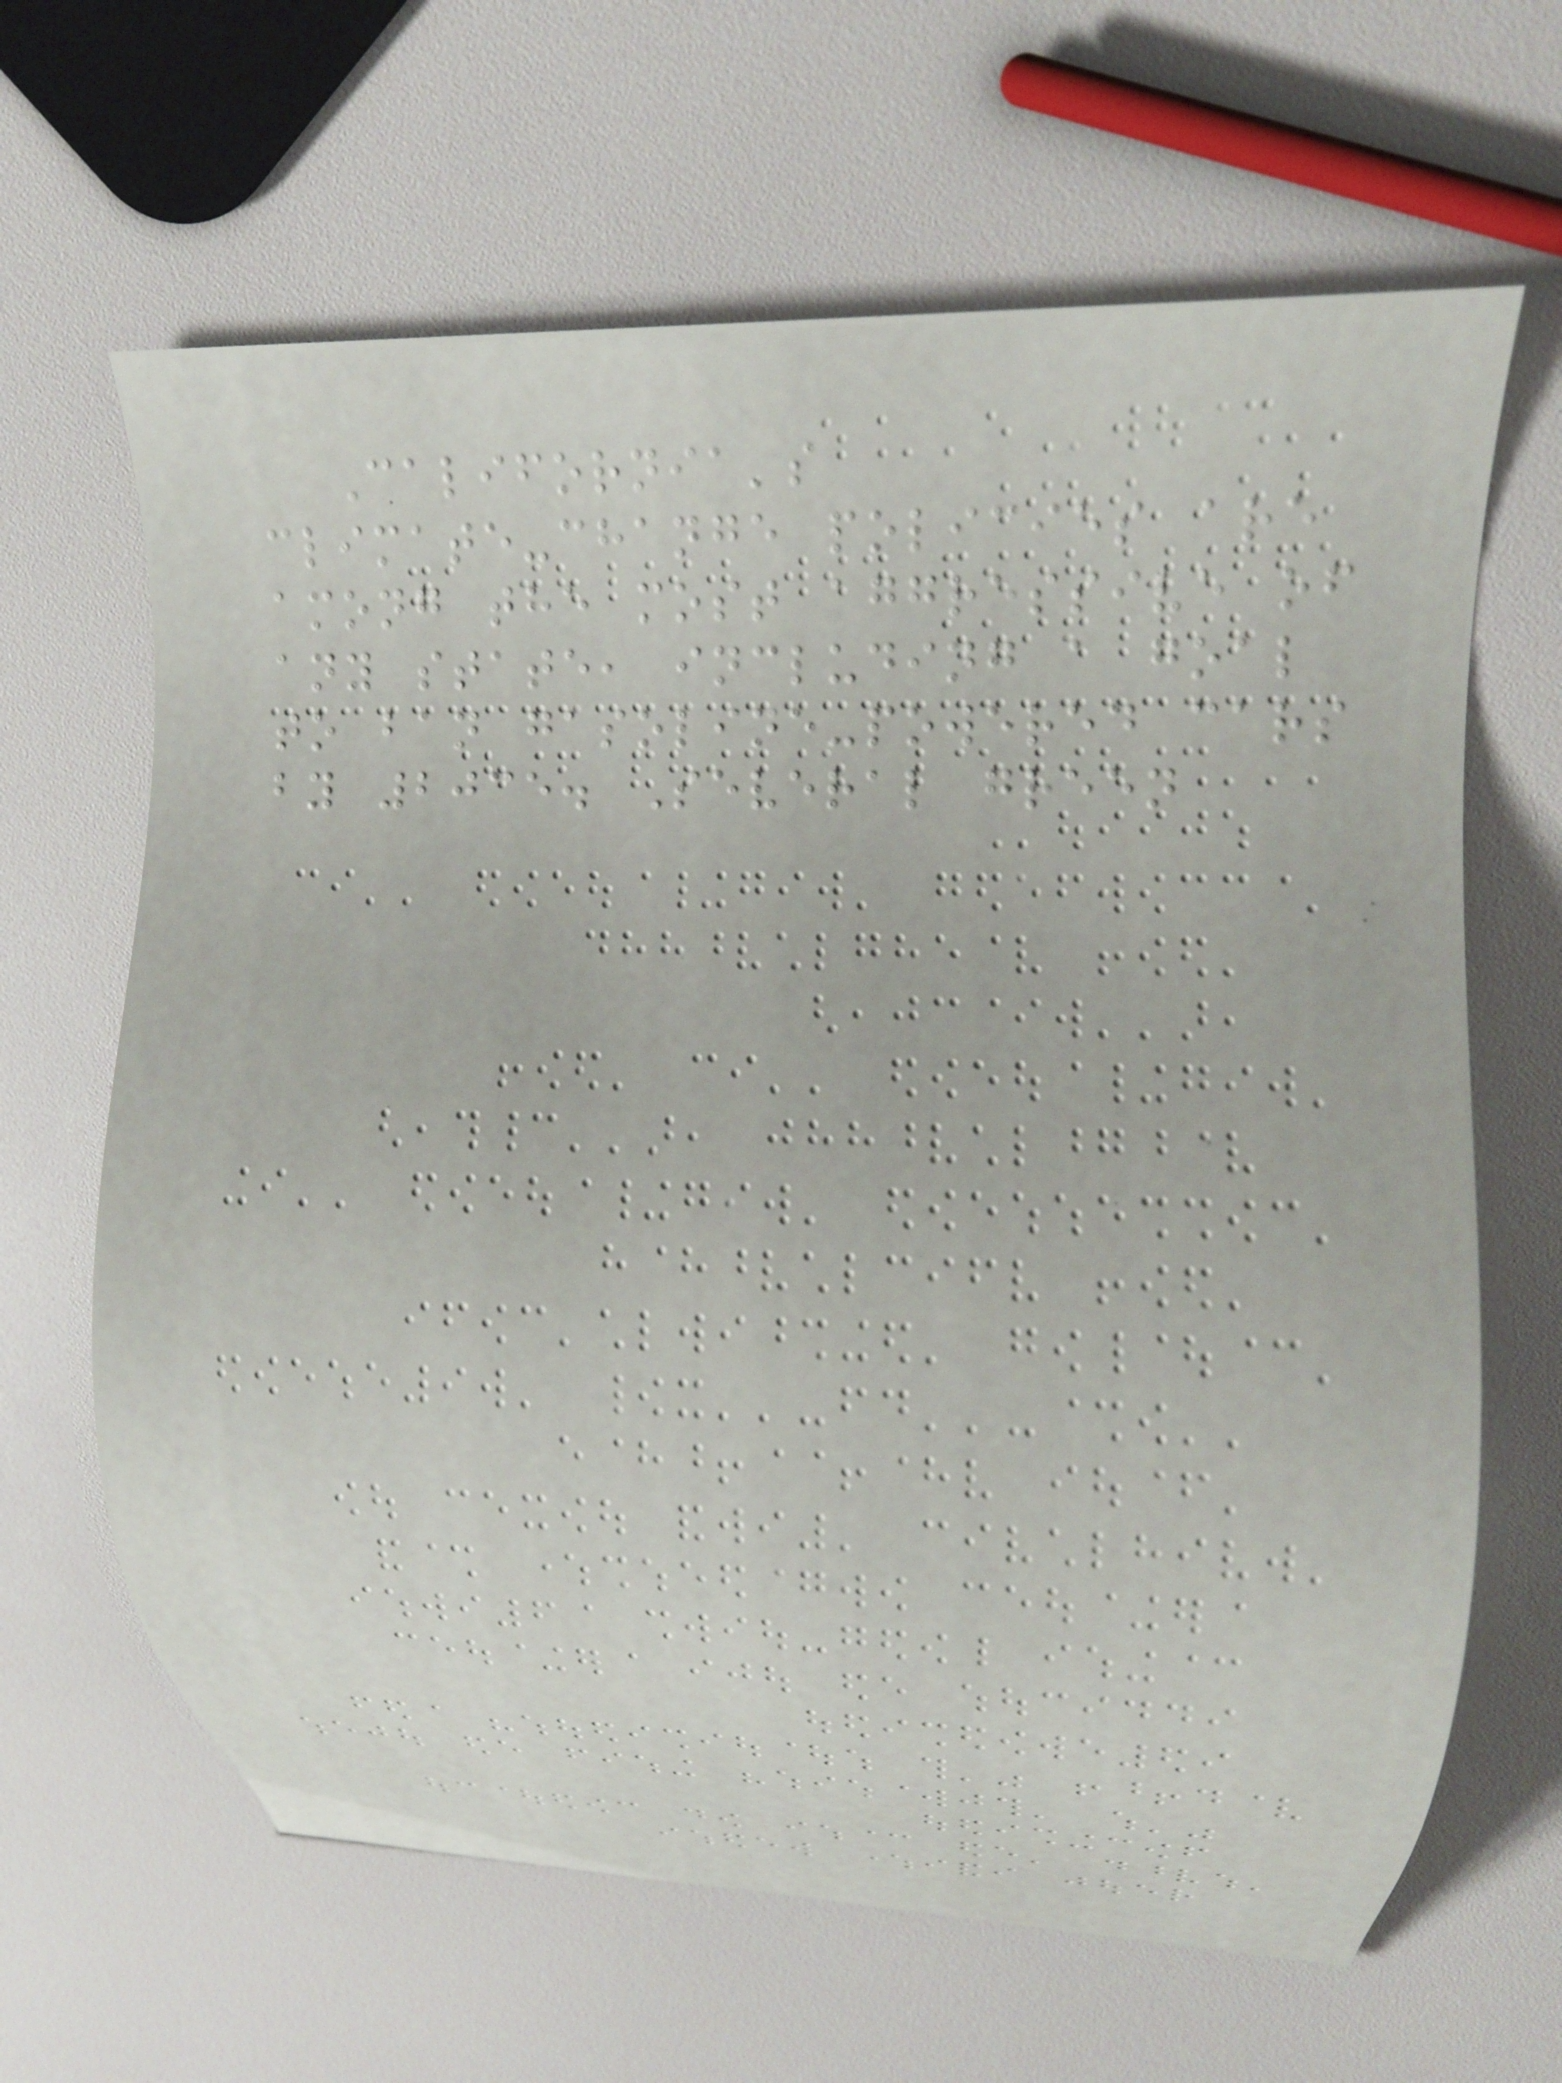California's
climate-change policies are
among the most aggressive of
any state, including a goal
to ban gasoline-powered cars
by 2035. Several green
